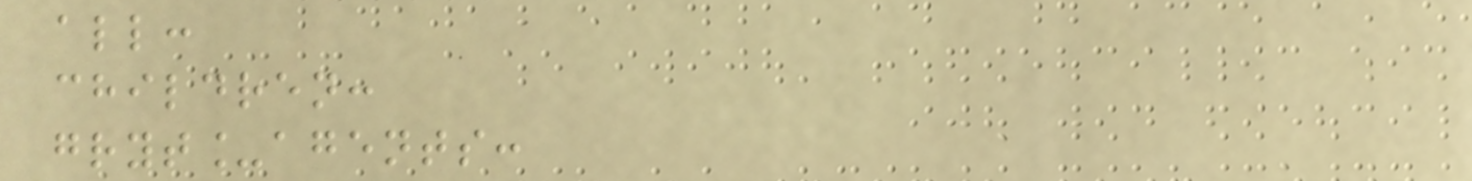all:
children:
gryt_agents:
